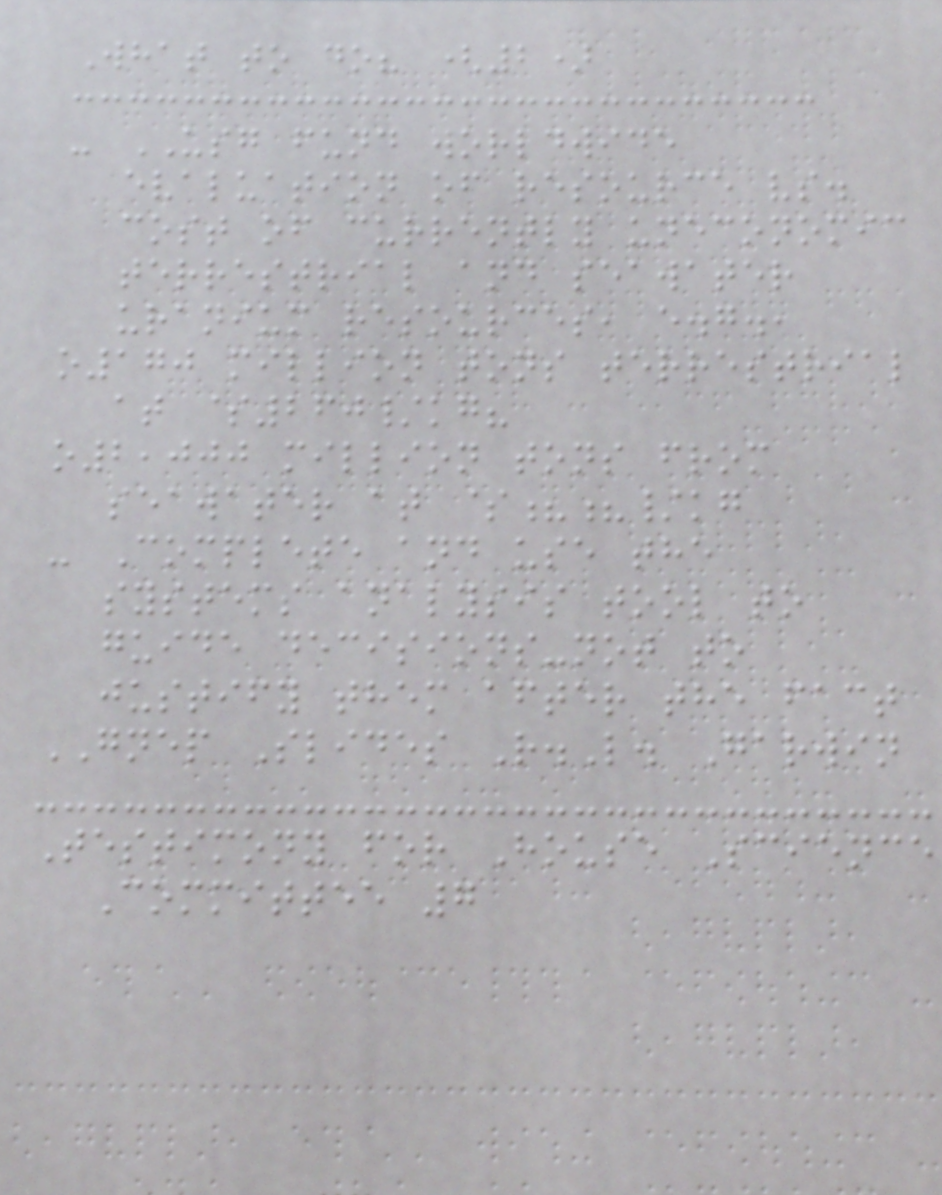What to do? (2)
- USG fund worldwide
evaluation of resource vs.
cost of currently uneconomic
terrestrial and seawater
uranium resources, e.g.,
o170 million tons terrestrial
at $260/kg?
o2,000 million tons from
seawater at $??/kg
- Complete and use the
systems analysis tool to
guide decisions-not to
justify them after the fact
GNEP Slides R.L. Garwin
Testimony for House Science
Committee 7
